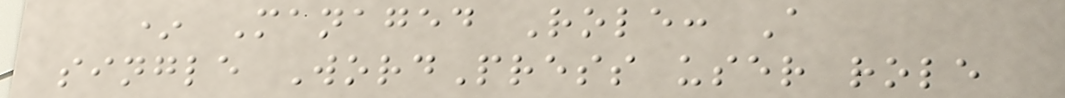* Managed Role: A
single WordPress user role
